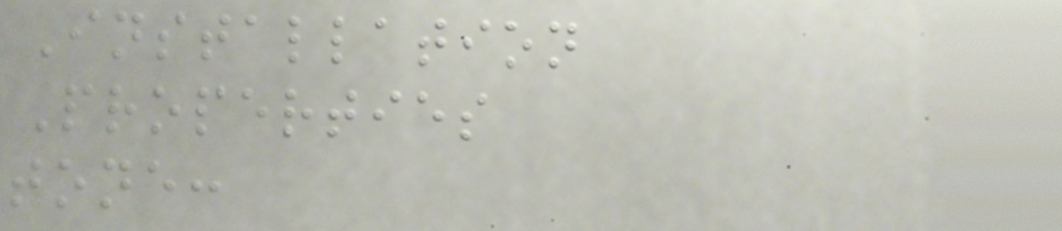Installation
Properties
tone:
